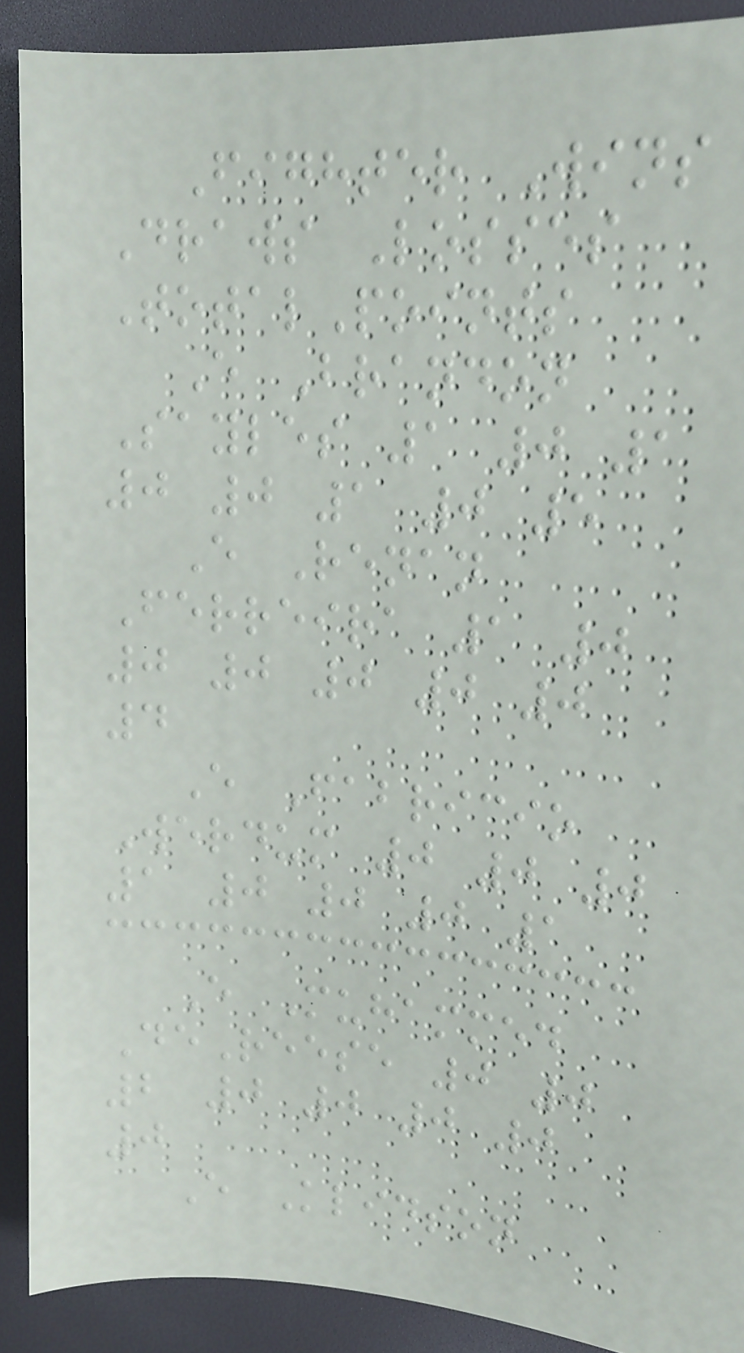Fighter Wins
Draws Losses
TotalPoints
E Brandon
Sayles 1 0 1
0 0 1 0 5
E Renan
Ferreira 1 0
0 0 0 0 0
4
E Fabricio
Werdum 0 0 0
1 0 0 0 1
E Muhammed
DeReese 0 0
2 0 0 0 0
0
E Klidson
